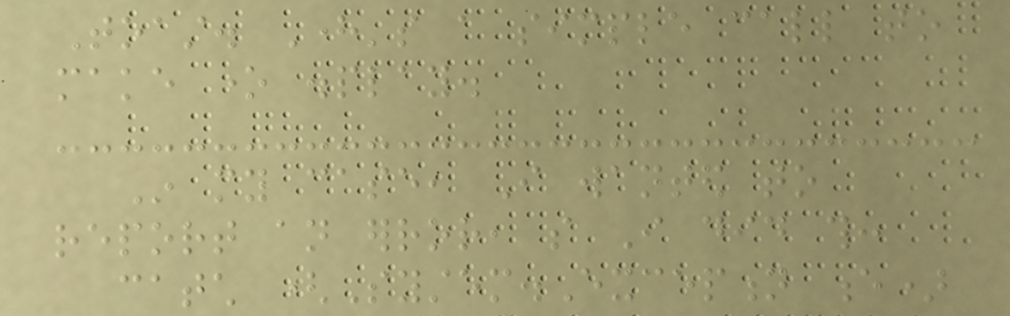Toast. Here's a simple call to
make one display.
In my case, I wanted to
report an error, so I did this:
catch (System.Exception e)
